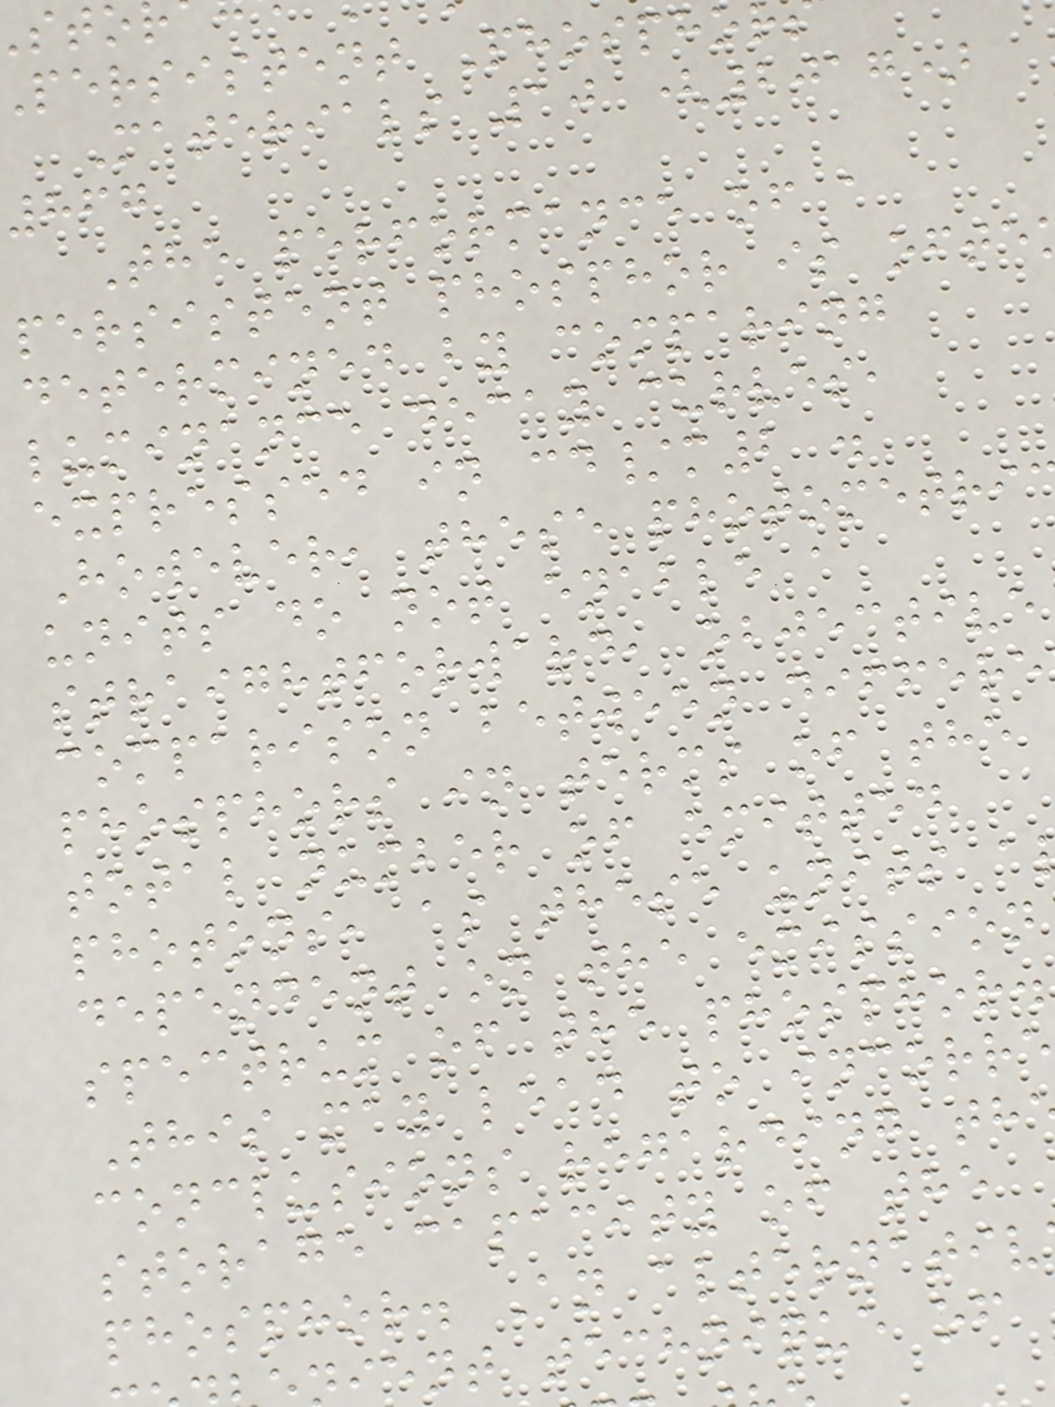persistent Phosphor
Materials 10 (2017)
867
The performance of a
persistent phosphor is ofte
determined by comparing
luminance decay curves,
expressed in cd/m2 .
However, these photometri
units do not enable a
straightforward, objective
comparison between differe
phosphors in terms of the
total number of emitted
photons, as these units a
dependent on the emission
spectrum of the phosphor.
This may lead to incorre
conclusions regarding th
storage capacity of the
phosphor. An alternativ
ient technique of
